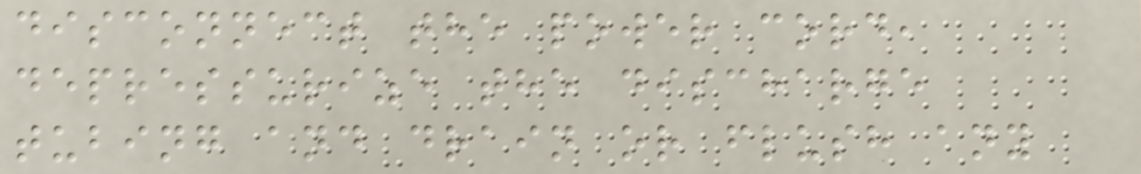disconnect the power cord,
depressurize the discharge
tubing and drain or flush any
